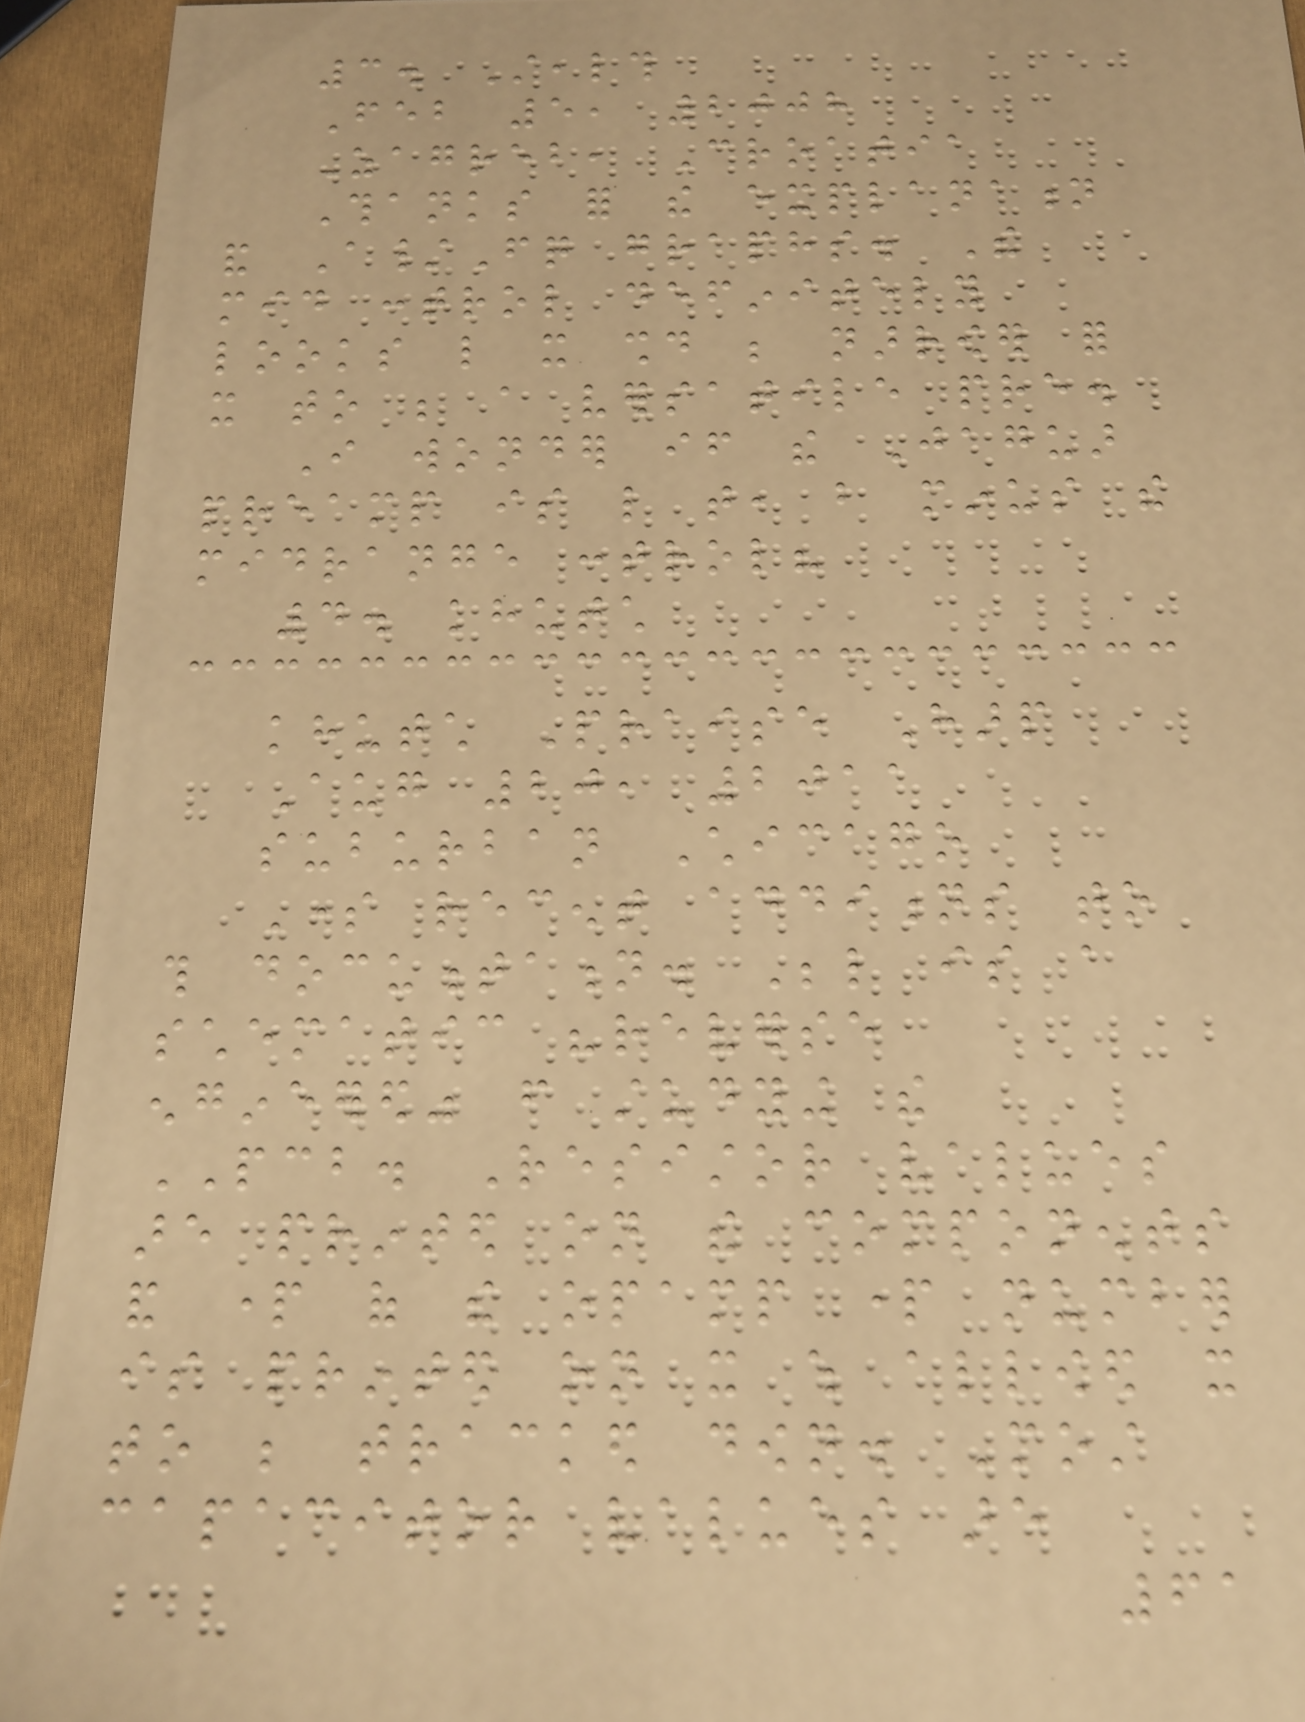3. Stealth
Feb 5, 2008
Zagreb, Croatia
Thanks for the explanation
and A/Fq graphs. The
mid control definitely
looks like it should be narrower for
it to be a versatile pre.
I wonder if the Jaguar
preamp is like that, but minus the
midrange control?
4. khutch
khutch Praise Harp
Aug 20, 2011
suburban Chicago
Some recent additions to
this documentation. Below is a
schematic "reverse
engineered" from studying the
PCB. Resistor values
are printed on the components
and part of the opamp part number
is printed on it which allowed it
to be tracked down. Most
capacitor values are
61
